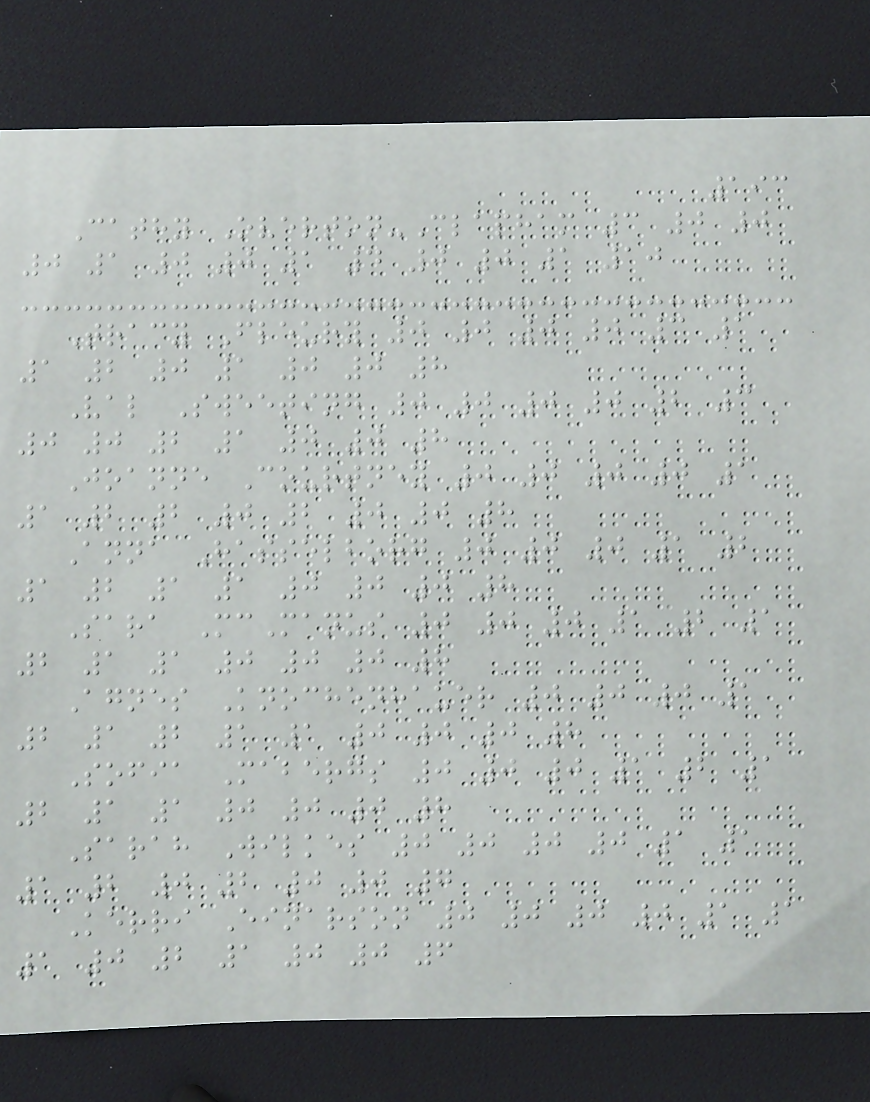193
Cathy Overton-Clapham 3 0 0
0 1 0 0 1 4 0 0 1 10
Tracy Fleury 0 0 0 0 3 1
1 2 0 1 0 0 8
Val Sweeting 0 0 0 0 2 3
0 0 2 1 0 0 8
Joanne Courtney 0 0 0 0 1
1 2 2 0 2 0 0 8
Anna Hasselborg 0 0 0 1 2
1 2 1 1 0 0 0 8
Sara McManus 0 0 0 1 2 1
2 1 1 0 0 0 8
Agnes Knochenhauer 0 0 0 1
2 1 2 1 1 0 0 0 8
Sofia Mabergs 0 0 0 1 2 1
2 1 1 0 0 0 8
Sarah Wilkes 0 0 0 0 1 1
1 2 0 2 0 0 7
Kerri Einarson 0 0 0 0 1 1
1 0 2 1 0 0 6
